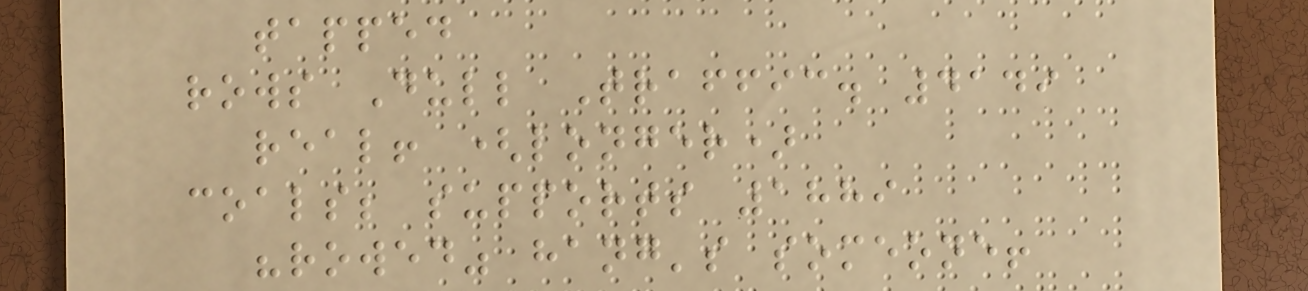tapped
rows Dull Traffic. 4149
real! (longer)
coals; supports 1889
"rowed" hang's someone!
